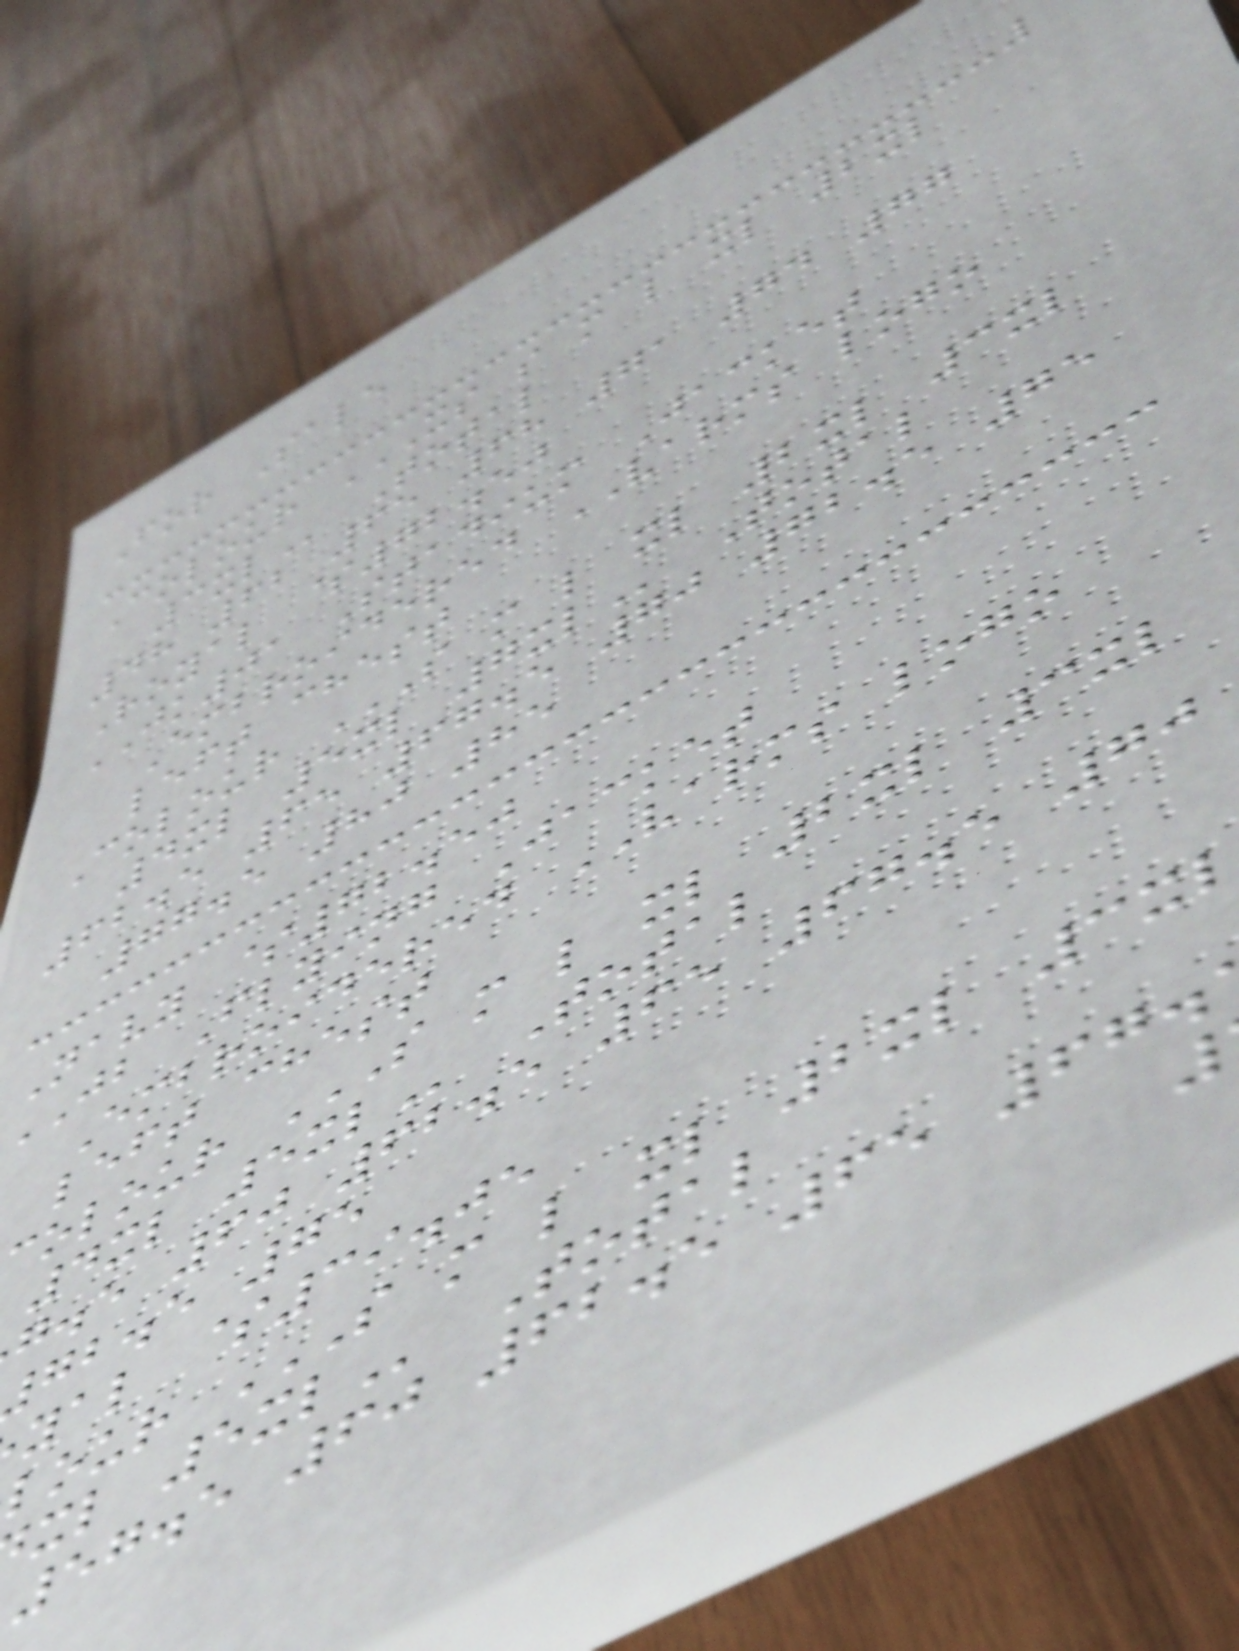For Sale
Colour XS S M L XL 2XL
Total
48 62 65 68 71 74 77
Royal $72.50
JK01 Stadium Jacket
Embroidered VARMS logo
left chest
Colour S M L XL 2XL 3XL
4xl 5xl
62.5 65 67.5 70 72.5 75
77.5 80 85
Navy $72.50
JB Flying Jacket
Embroidered VARMS logo
left chest
g.e 60 62.5 65 67.5 70
gb.e 75
yal $39.05
57.5 60 62.5 65 67.
